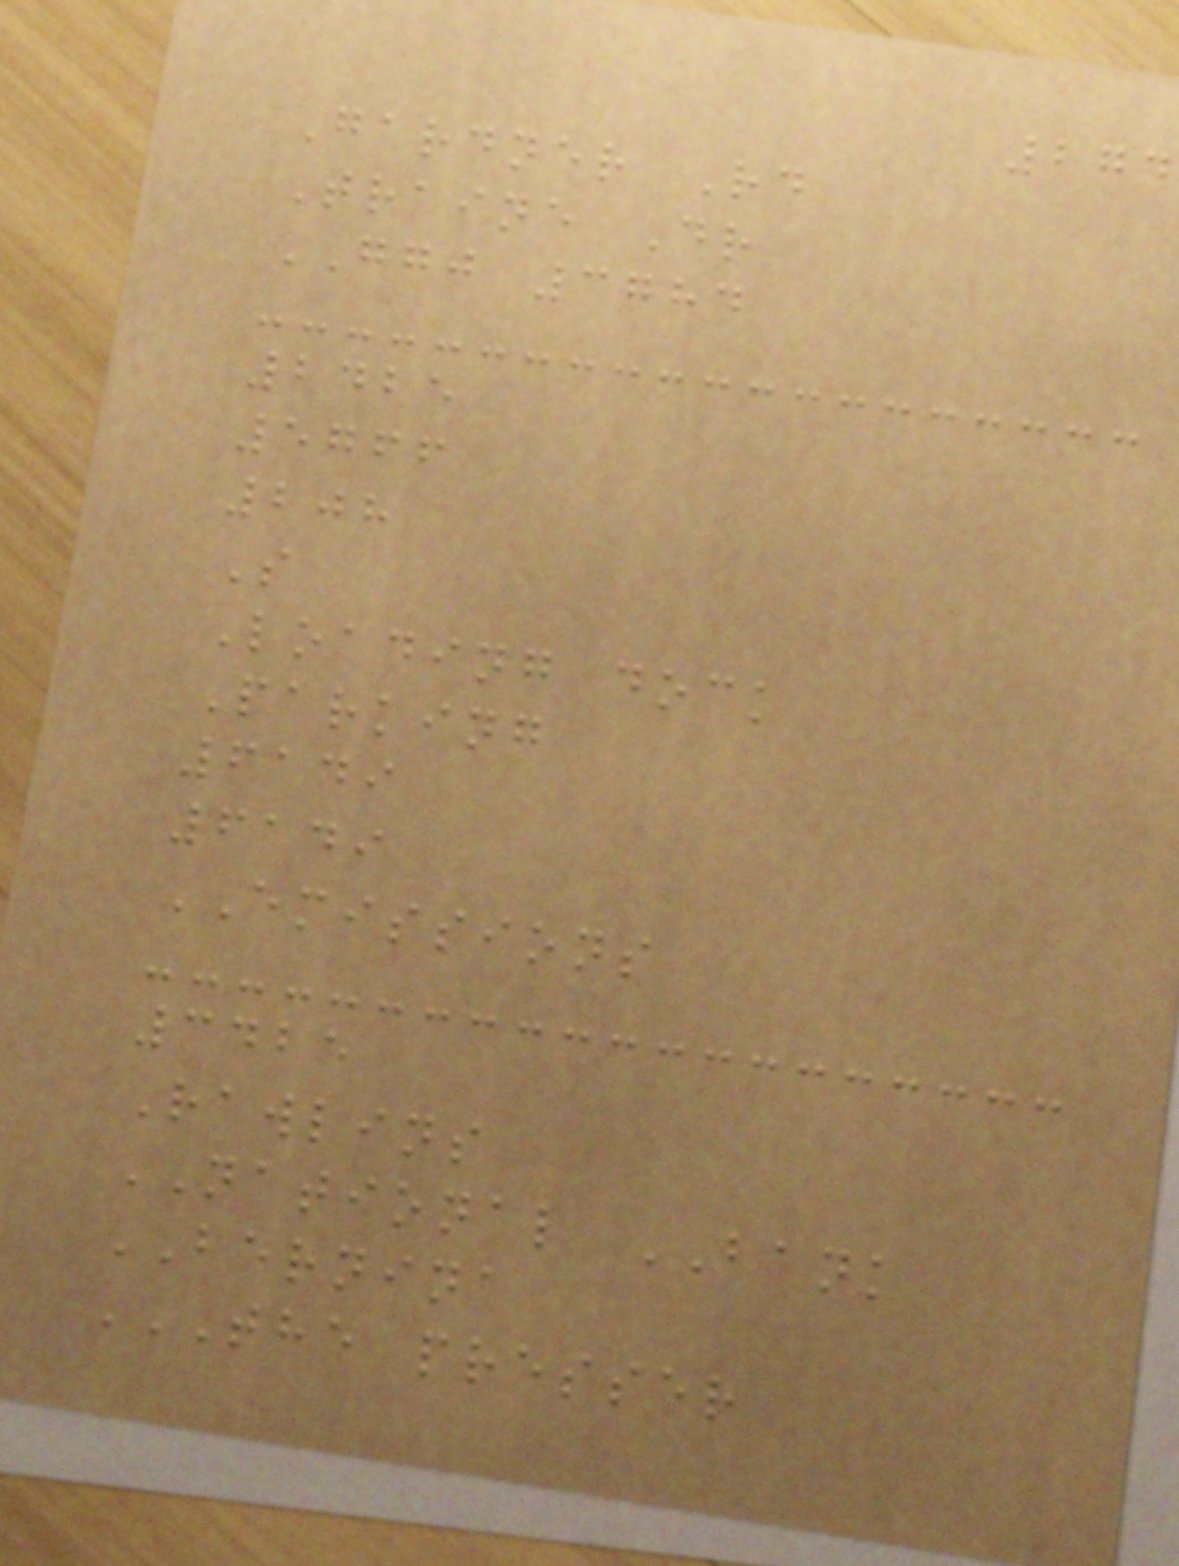274
Gardner Rd
Traine Dr
GGJ 3784
2425
5766
208
S
Loading dock
Parking
6149
6149
EMISSIONS
3425
Rawlins
NATIONAL BANK
BERNINA
THE PRESSER
